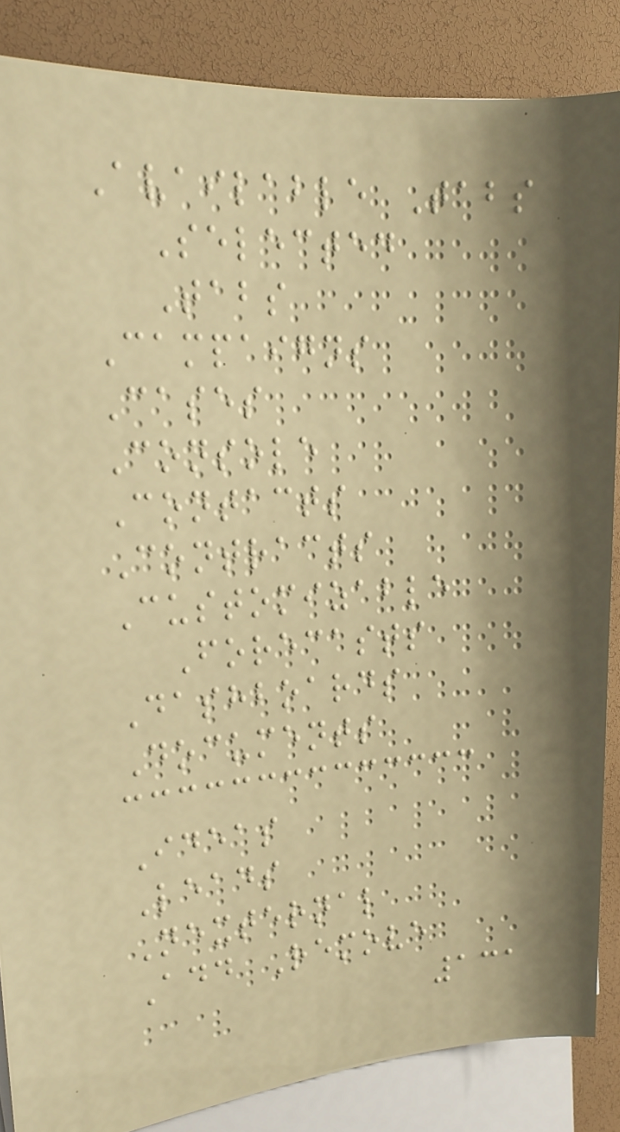Available Tabs
Selected
Tabs
Campaigns
Cases
Console
Contacts
Contracts
Customizable
Forecasts
Dashboards
Documents
Ideas
Leads
Nexternal
Add Remove
131
